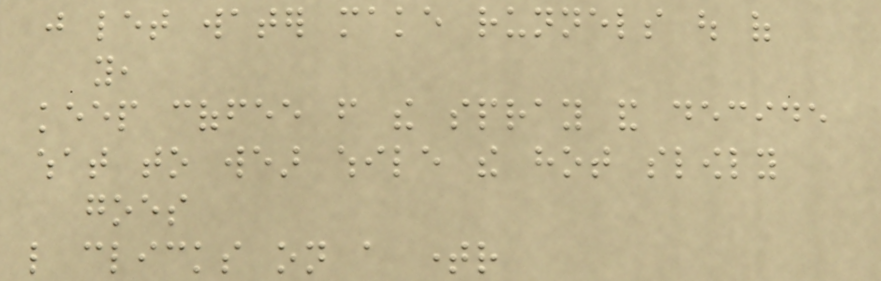just let water make runnels out of
you,
keep coffee from the spray and decide
what to wear while the hot slowly
goes
like clicks on a timer
